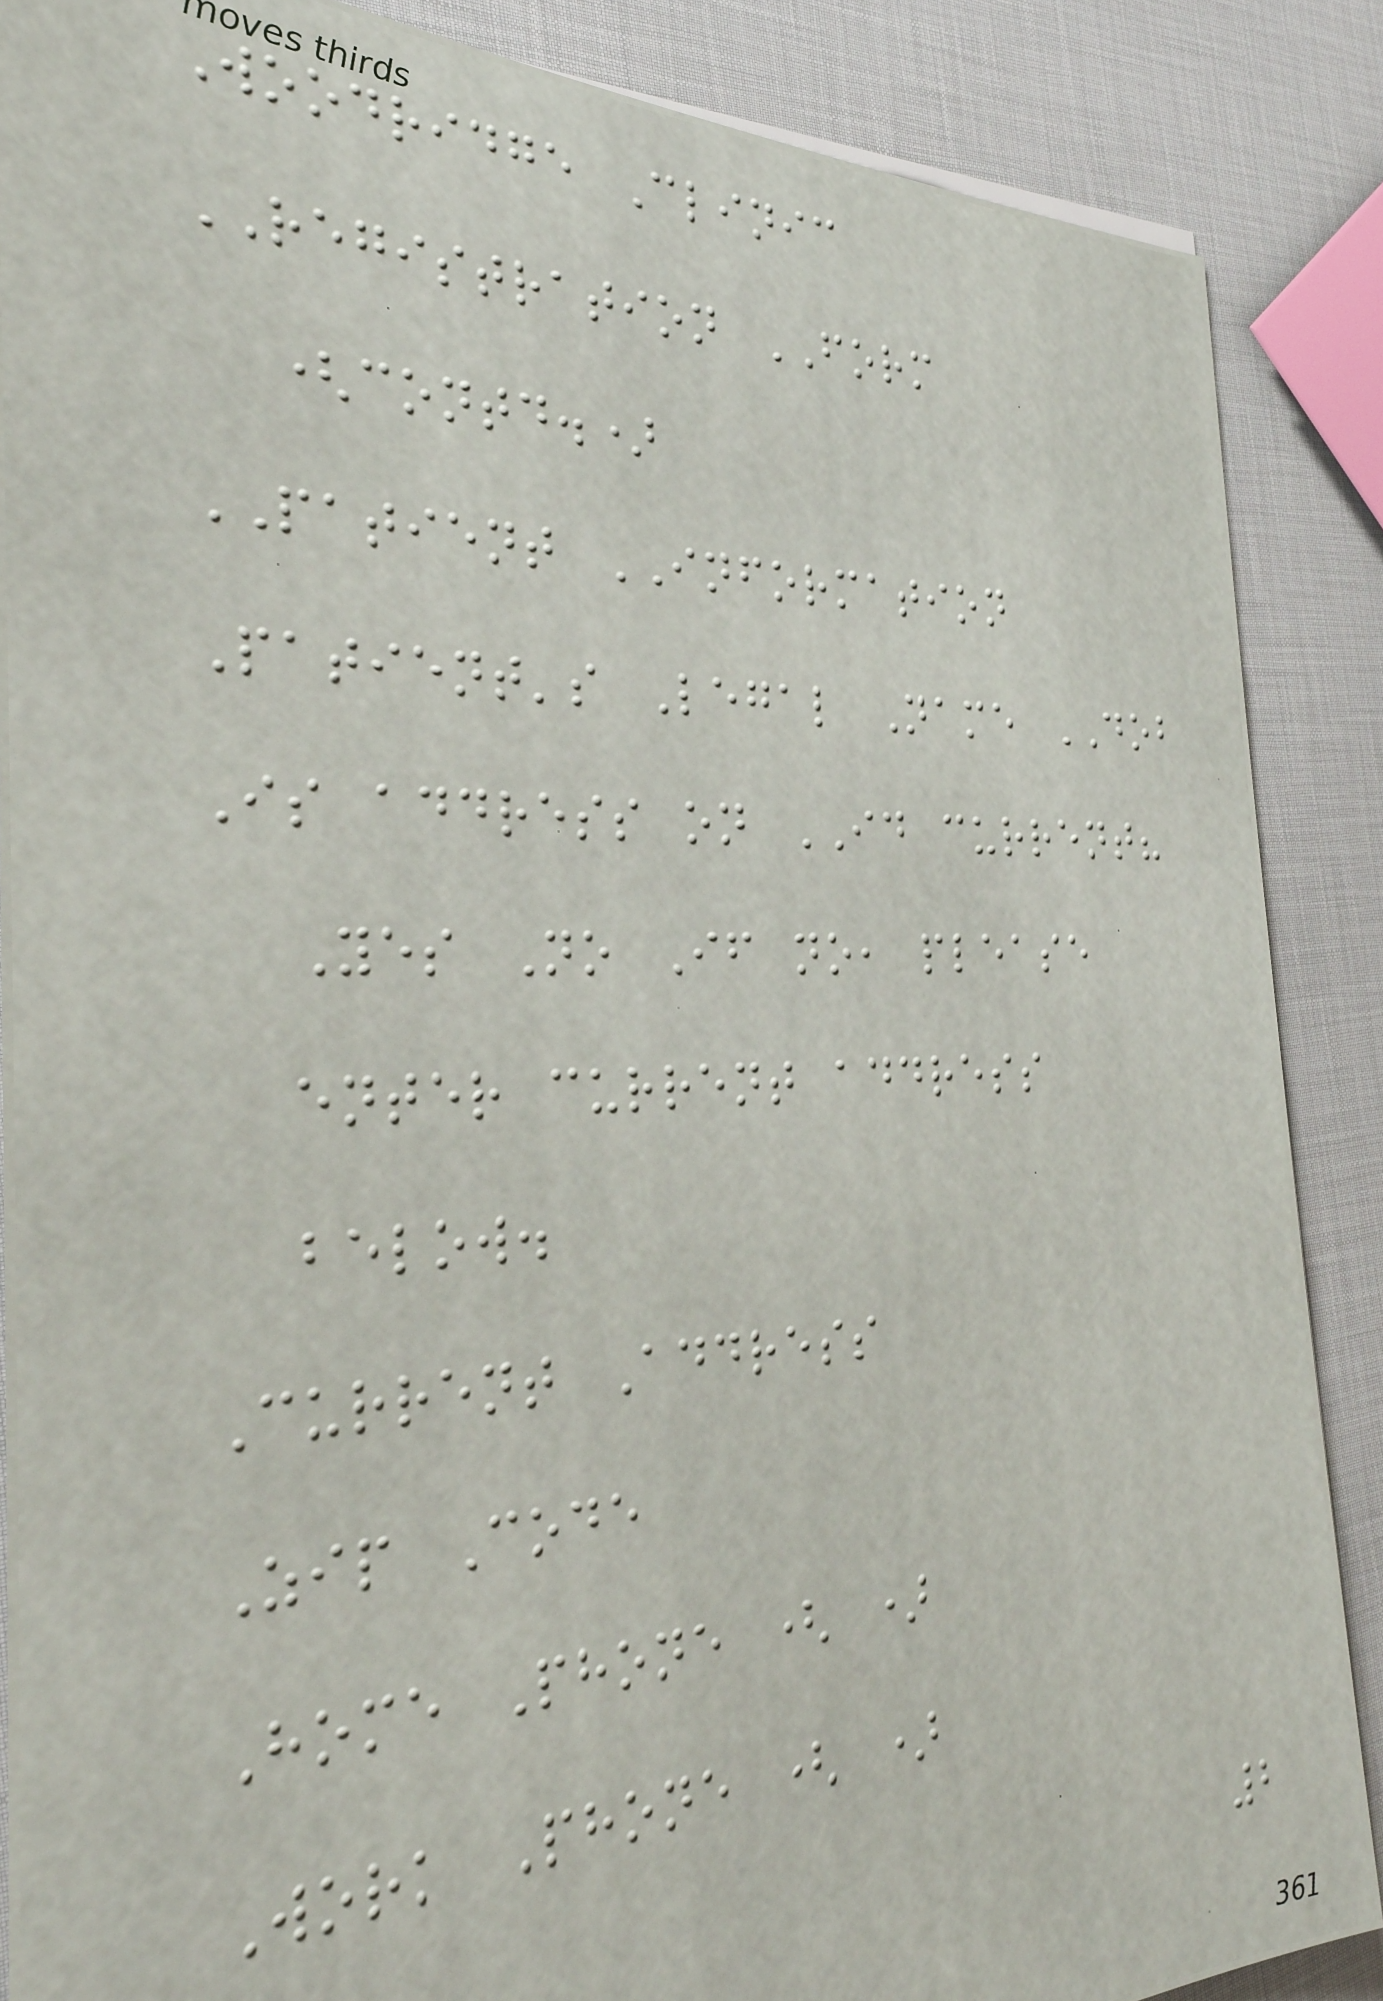Woodridge Clinic
REGISTRATION FORM
(contd.)
PATIENT INFORMATION
Patient's Legal Name DOB
Is address on ID current?
Yes No If no, please
enter current address
below.
Current Address
Zip Code
Home Phone ( )
Work Phone ( )
2
